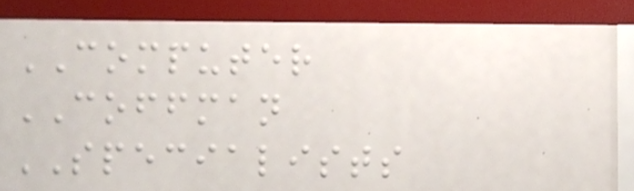COMPUTER
COFFMAN
SPECIALISTS
